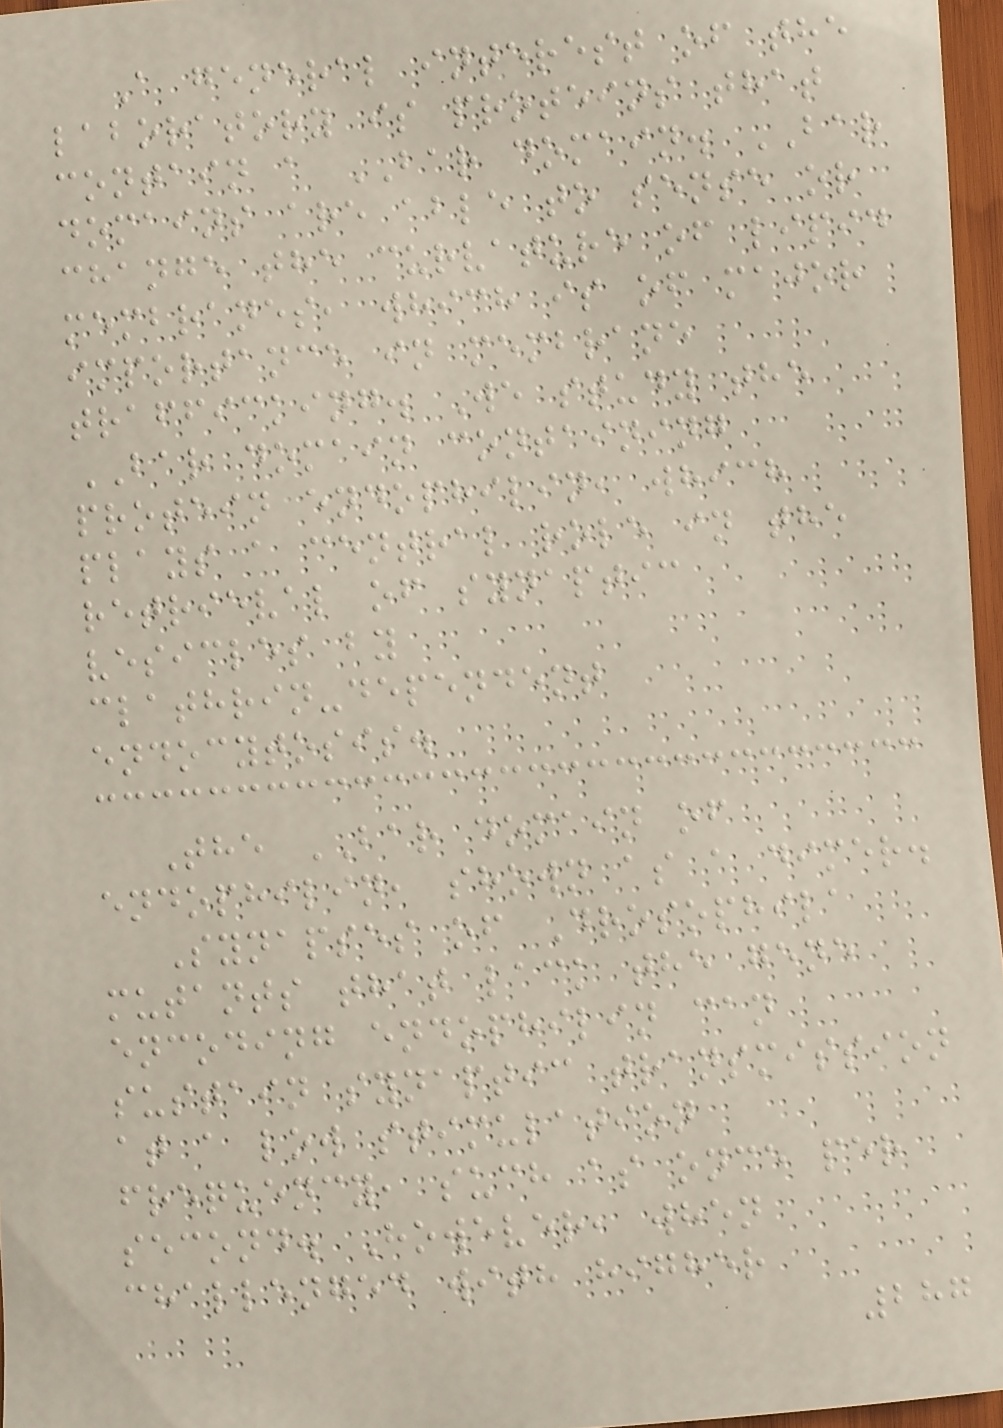A general interest of the
laboratory is proteins that
contain a BAR domain. BAR
domains are able to sense or
change the curvature of lipid
membranes, which is of major
importance in membrane
trafficking. We study the
BAR domain containing
protein endophilin, which
plays a central role in the
retrieval of synaptic
vesicles by
clathrin-dependent
endocytosis.
The BAR domain of
endophilin, shown as a dimer.
Synapses of Drosophila
mutants that lack the gene
encoding endophilin can
sustain synaptic transmission
at a low stimulation
frequency, such as once per
second. However, when
challenged with higher
287
